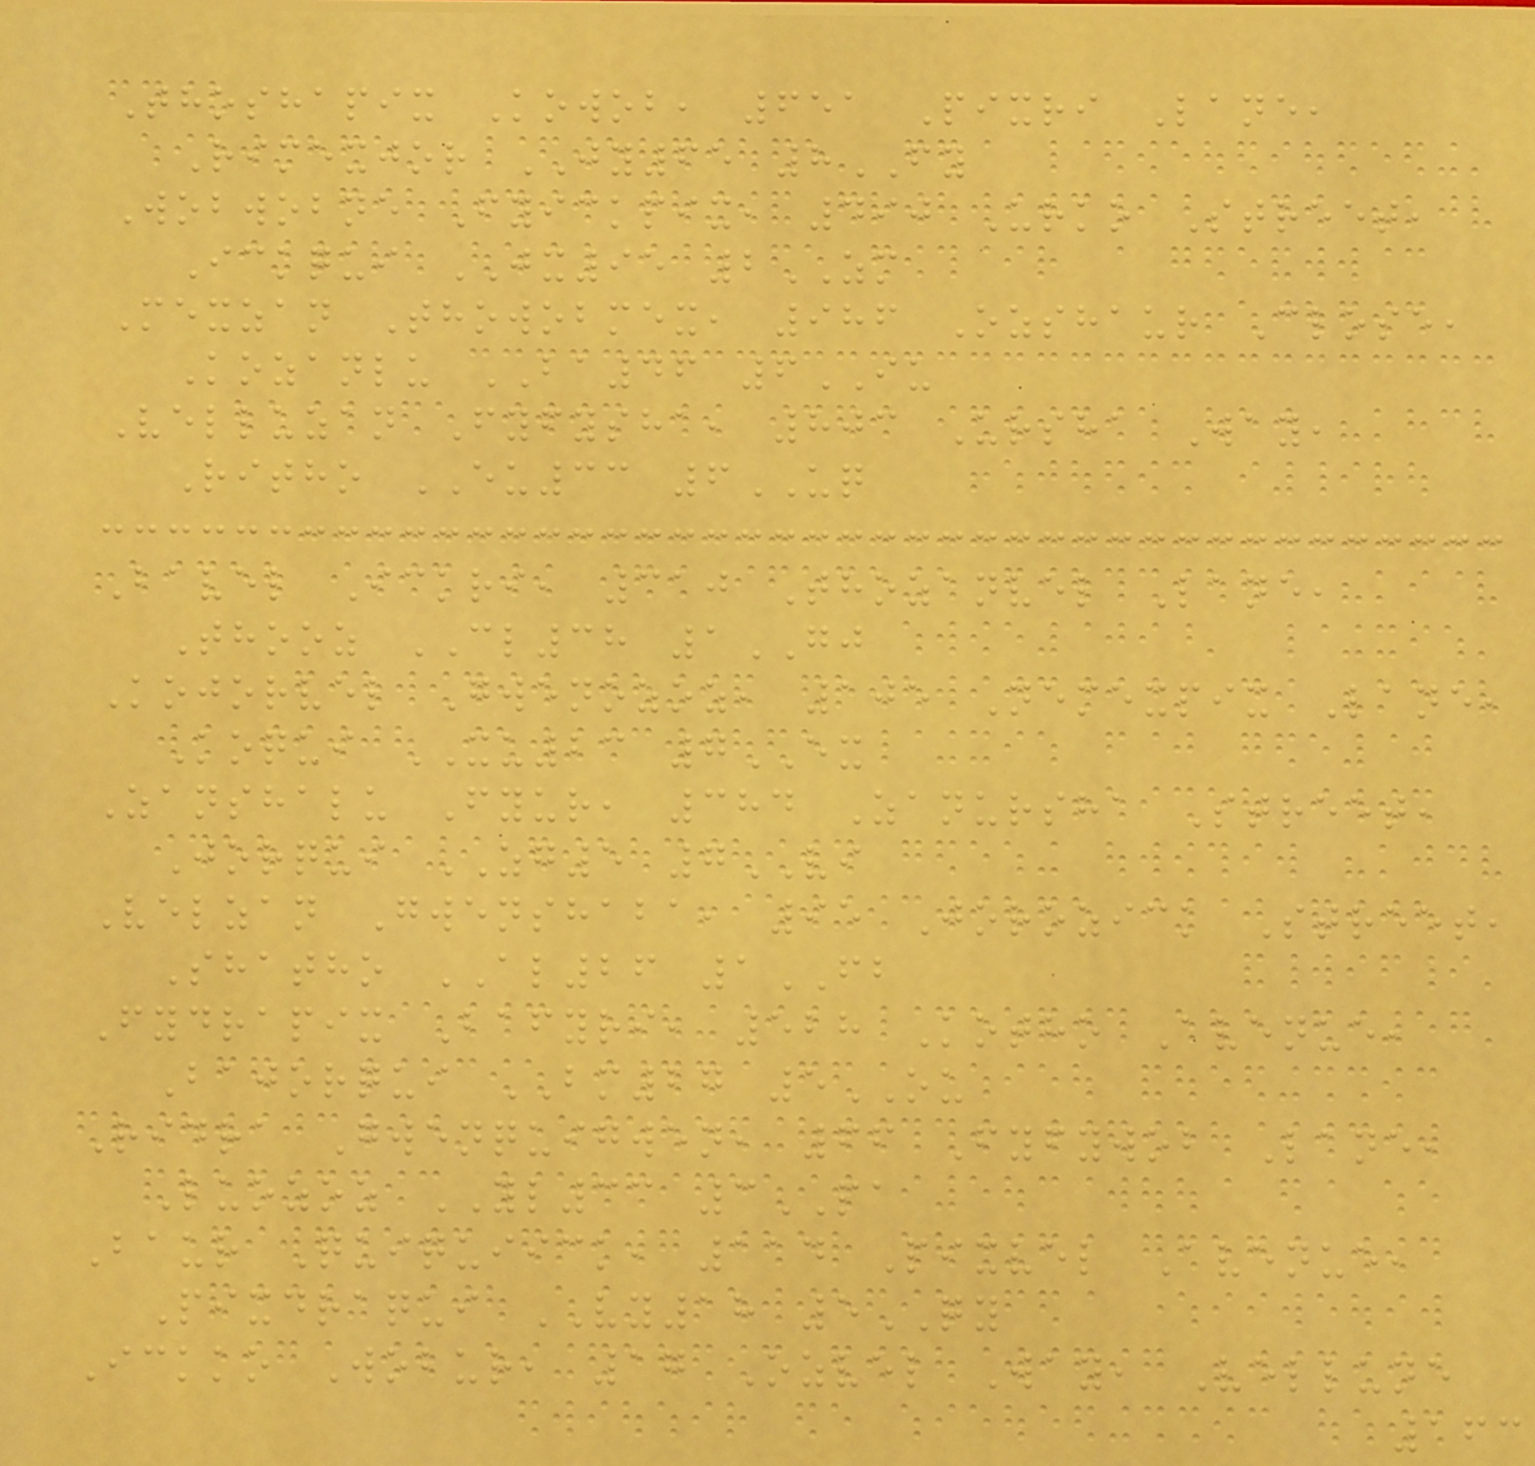Thoshapix Kowob, 651 Pixri Lane,
Rimexjor JY65 8FY
Wobwobne Fyickpix, 490 Urko Street,
Ickqui JX95 2ZM
Mexzan Thowobmex, 986 Ozshaur Close,
Kozanlu BA46 6IU
Velluzan Fyfysha, 803 Ursha Way,
Ritho EU33 6UQ
Bavel Ickri, 310 Thozanvel Lane,
Thooz CL38 1GJ
Kojorvel Gwenozoz, 105 Nemexpix Lane,
Koqui XU23 7EX
Zanshalu Fyur, 384 Zanursha Street,
Jorqui ZG5 7VI
Velzan Gwenshaba, 95 Jorozick Street,
Shatho AL26 1FB
Fydrapix Bafyri, 528 Kotho Avenue,
Bajorqui BM27 5OU
Ridra Gwenquigwen, 66 Fyfywob Lane,
Luozoz YL33 3PA
Baur Quiquiick, 114 Pixvel Avenue,
Pixdraqui VY18 5QY
Ickko Wobur, 17 Ozvel Way, Vellune
163
